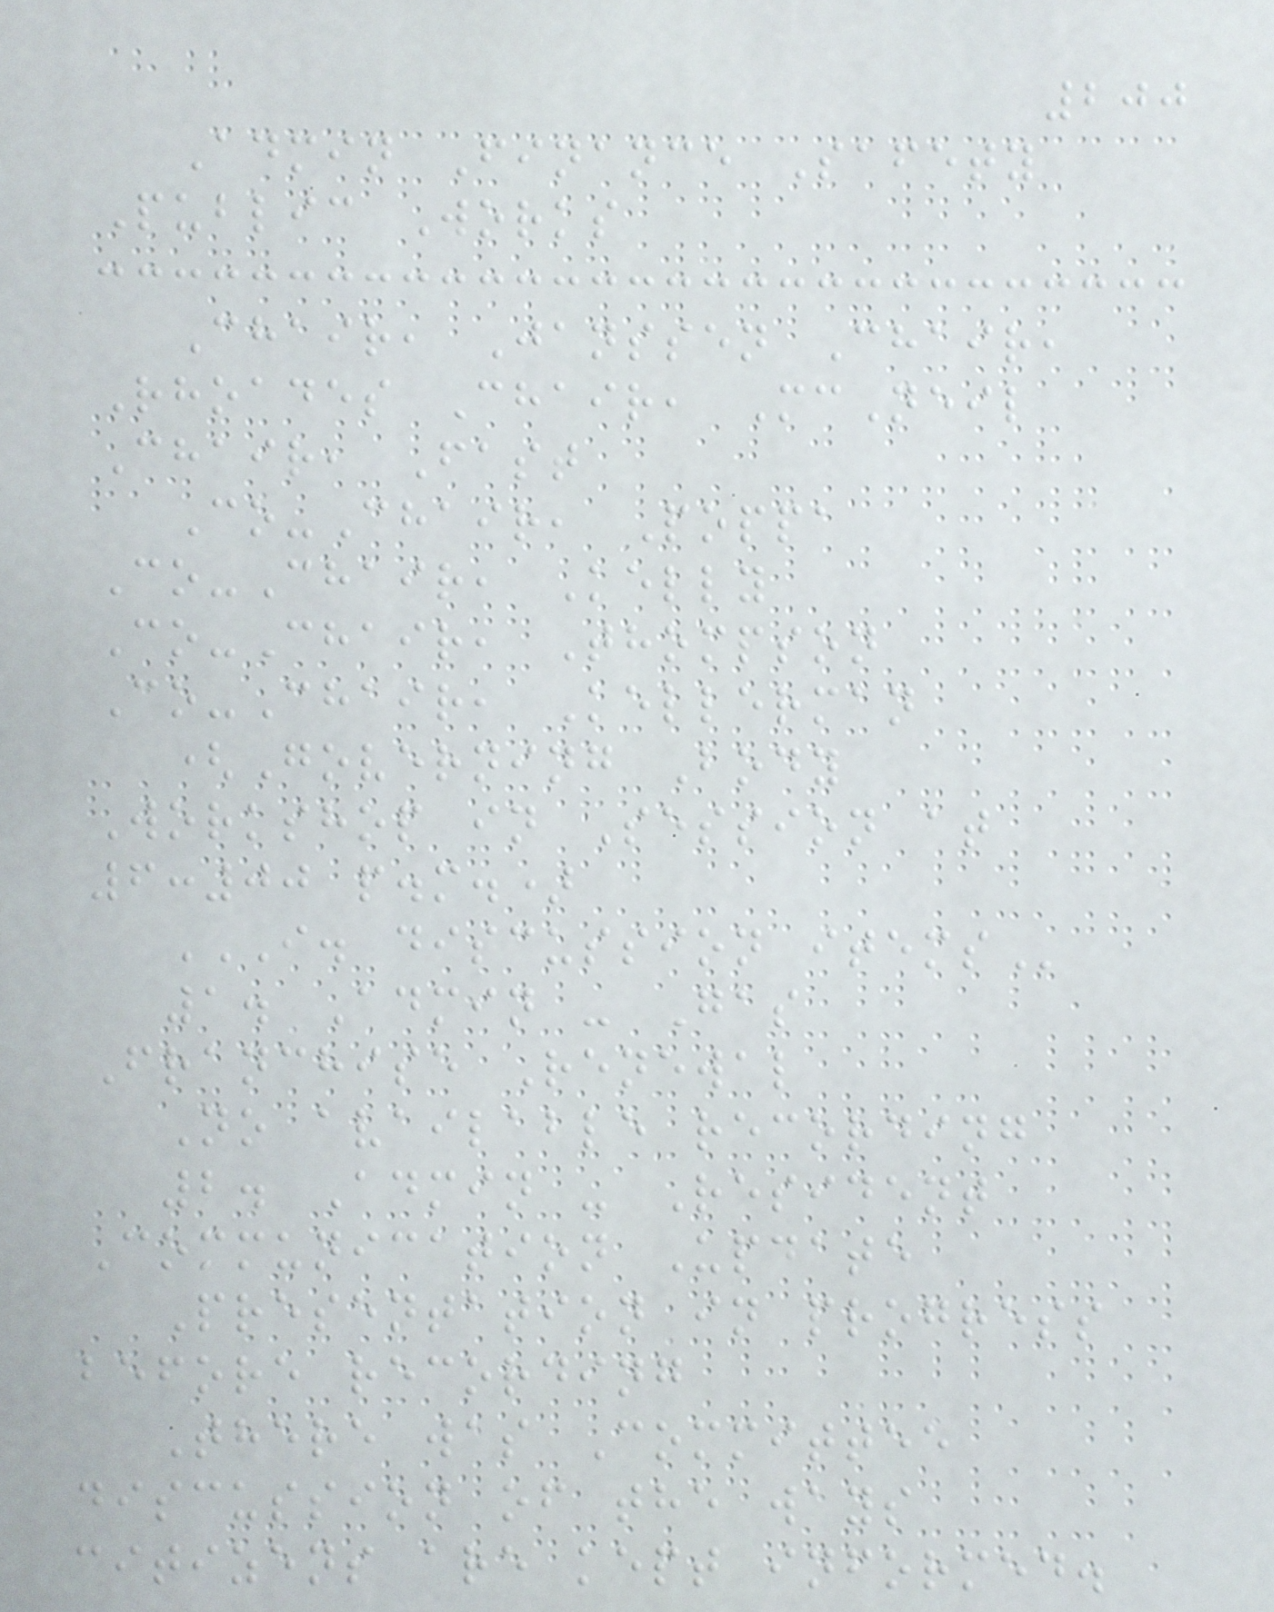200
Admin Finance Safety
Public Works
Chair, Janssen Chair,
Rhoades Chair, McNeil
Chair, Fast
Co-Chair, Poppa
Co-Chair, Kelly
Co-Chair, Thompson
Co-Chair, Kellerman
(Governing Body
Workshop in Session at
6:00 p.m.)
I. DISCUSSION ITEMS
1. Admin - Gas
Franchise Renewal
No available recording
2. Admin - Resident
Communication Update
Presentation in progress
before recording
There was Committee
discussion of the ways
citizens are kept informed.
